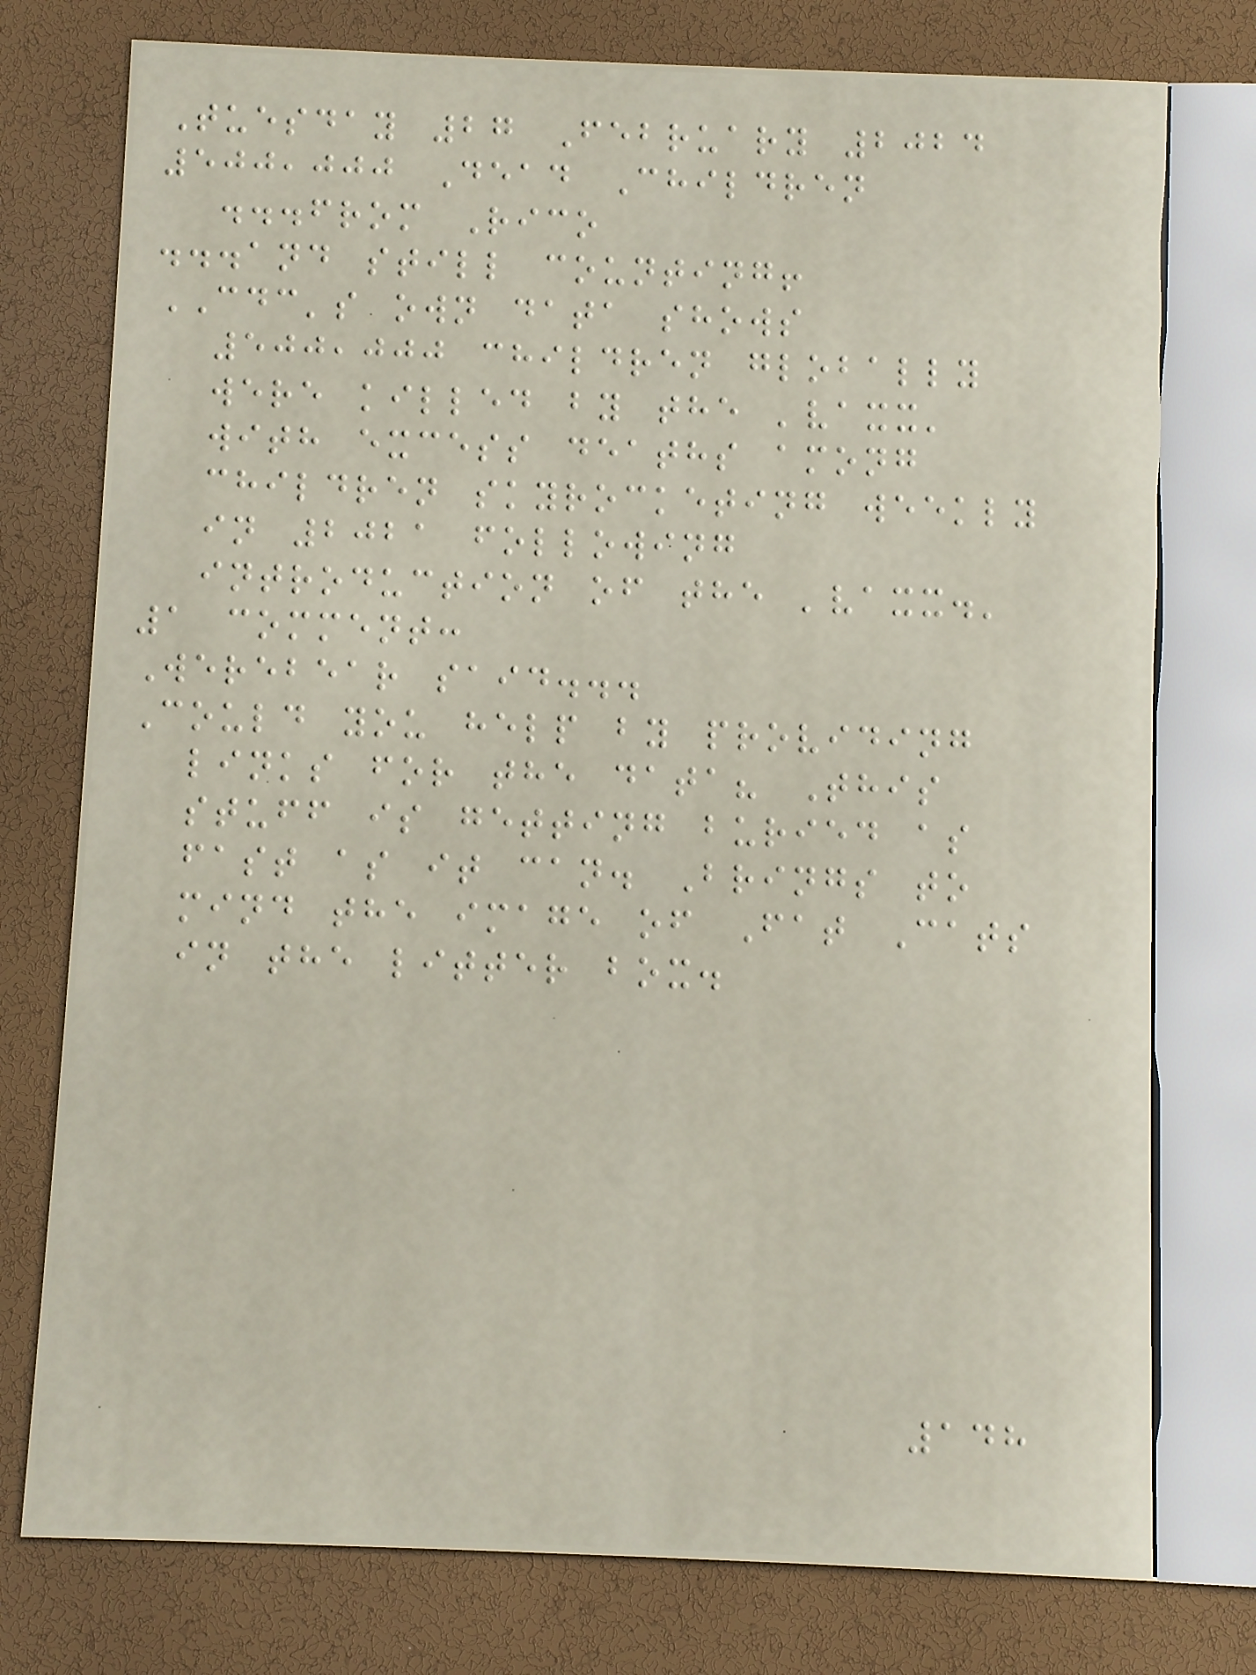Tuesday 27 February 2024
500,000 Dead Children
...from Rico
...and still counting!
CDC's own data shows
500,000 children globally
were killed by the 'vaxx'
with excess deaths among
children skyrocketing weekly
in 2021 following
introduction of the 'vaxx.'
1 comment:
Werebear said...
Could you help by providing
links for the data? This
stuff is getting buried as
fast as it can. Brings to
mind the image of Fat Cats
in the litter box.
148
